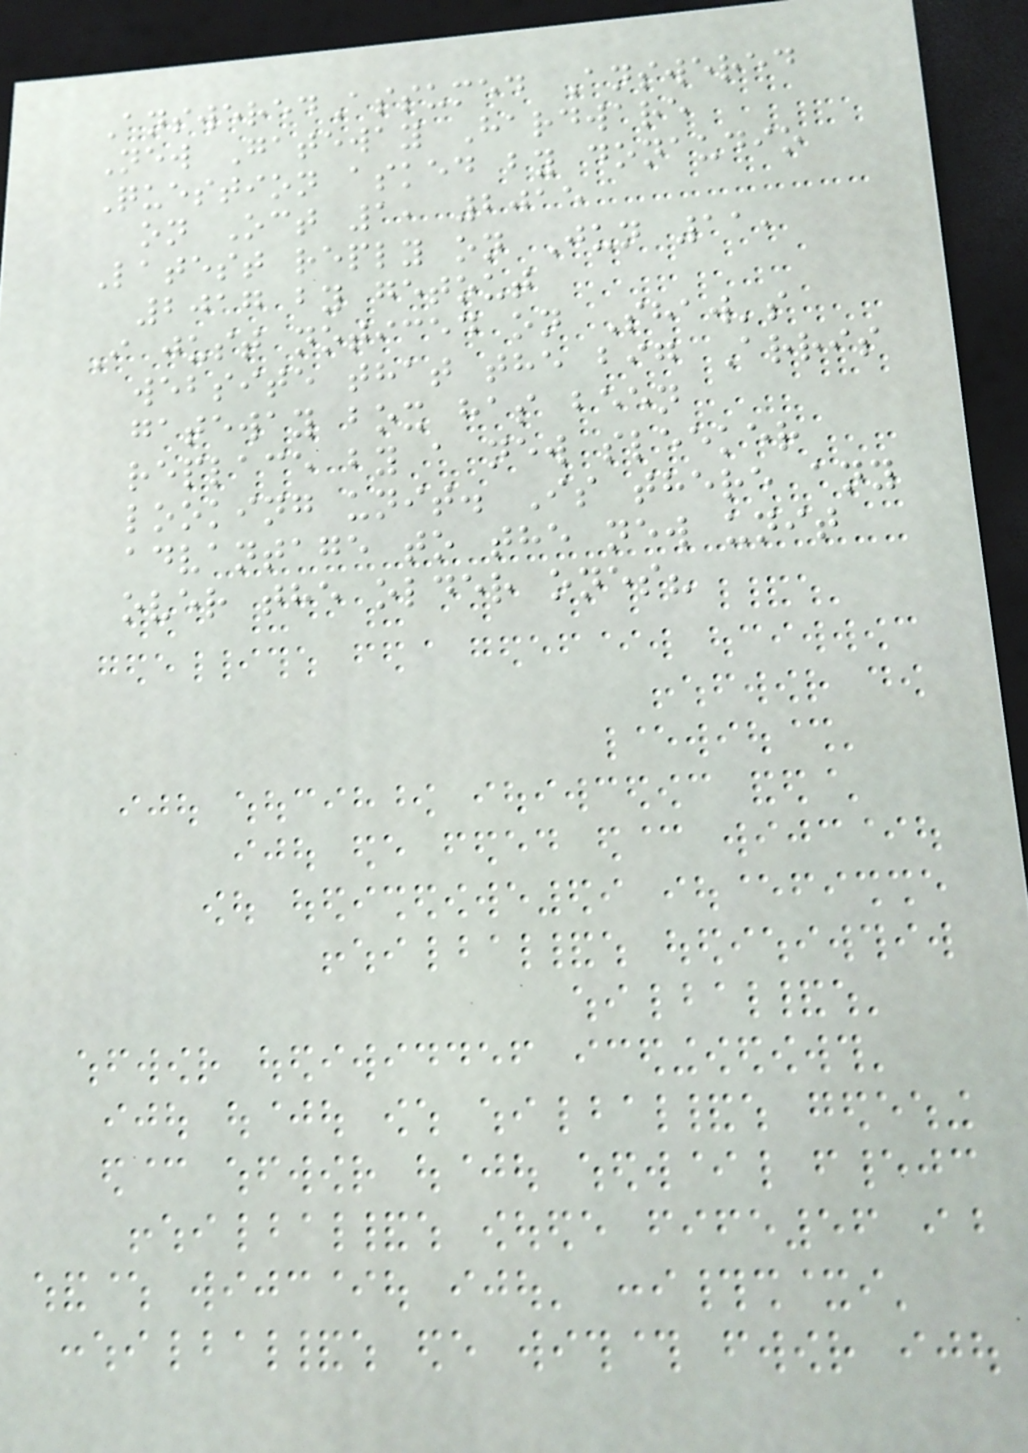AnsweredAssumed Answered
New Gateway Hardware
Question asked by donaudio
on Oct 1, 2015
Latest reply on Jun 11,
2017 by getout
I just noticed on Shaw's
website that the big Arris
gateway box has been
replace by a new sleeker
looking unit. Is there any
advantage to the new unit
over the older ones?
